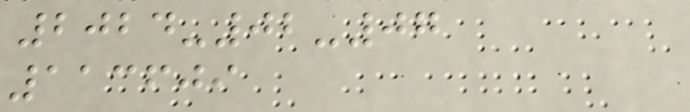2024-02-07
113609
